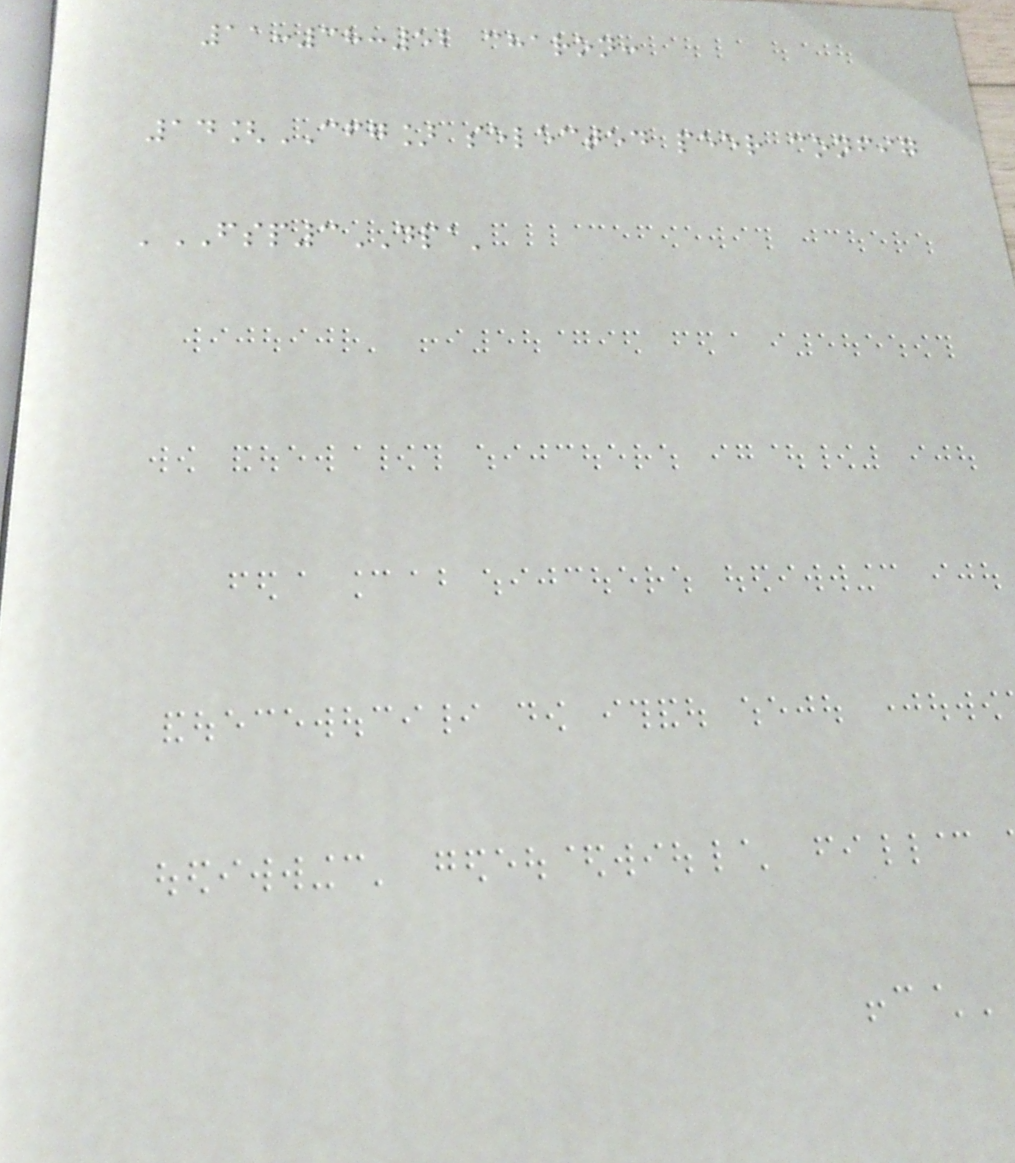11:38:52 charon:
14[CFG] selected peer config
'FSP3DPA'
